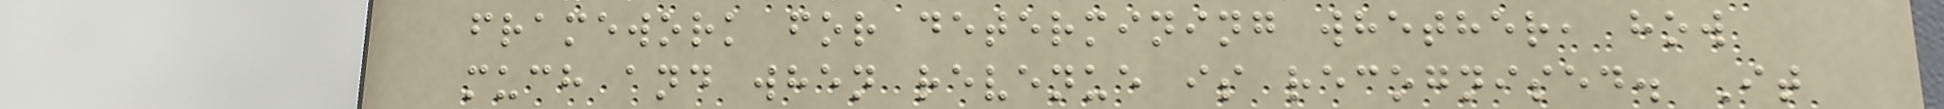framework for determining whether, how
much and when revenue is recognised. It
